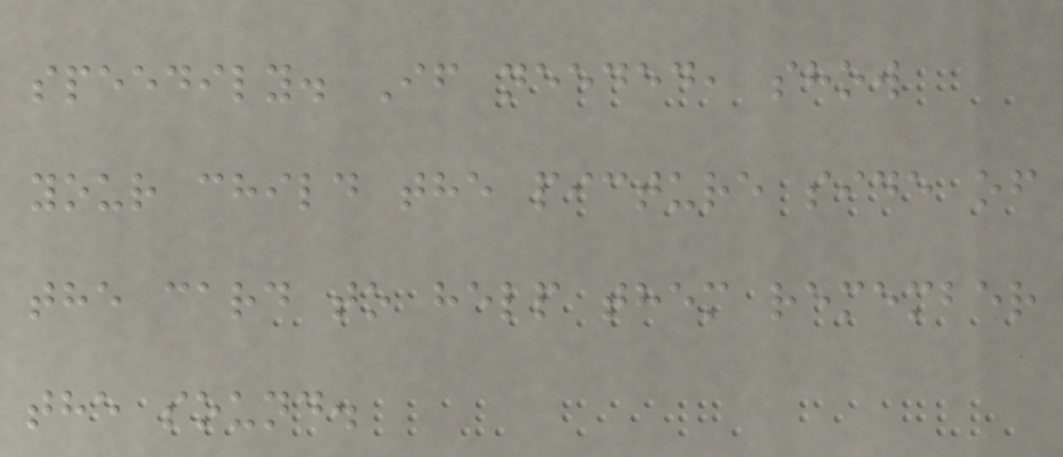speedily. If needed, show
your child the picture side of
the card to help them remember
the sound.
